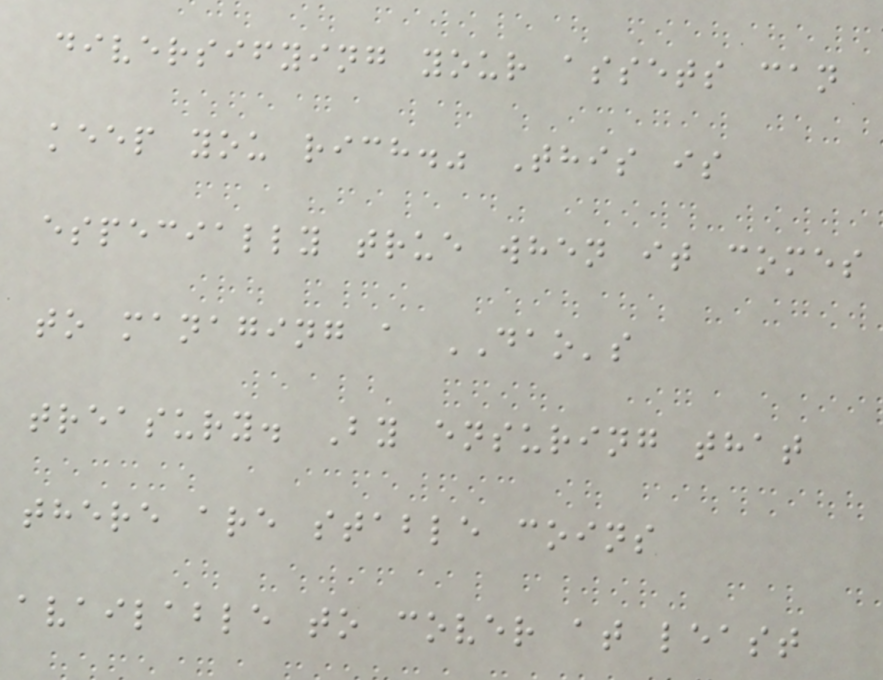diversifying your assets can
keep you rich." This is
especially true when it comes
to managing a DAO's
treasury. By ensuring that
there are stable coins
available to cover at least
